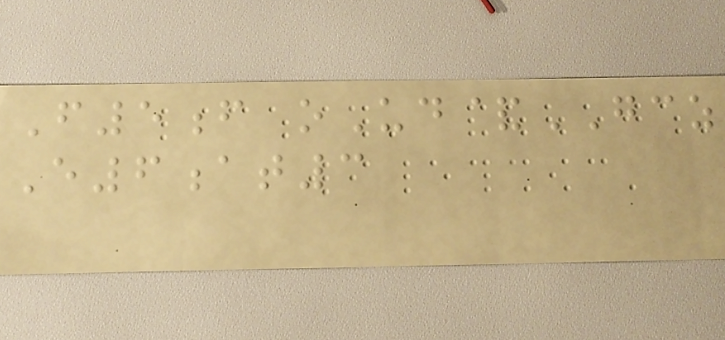F5f oUd&GCZ
E6at3
